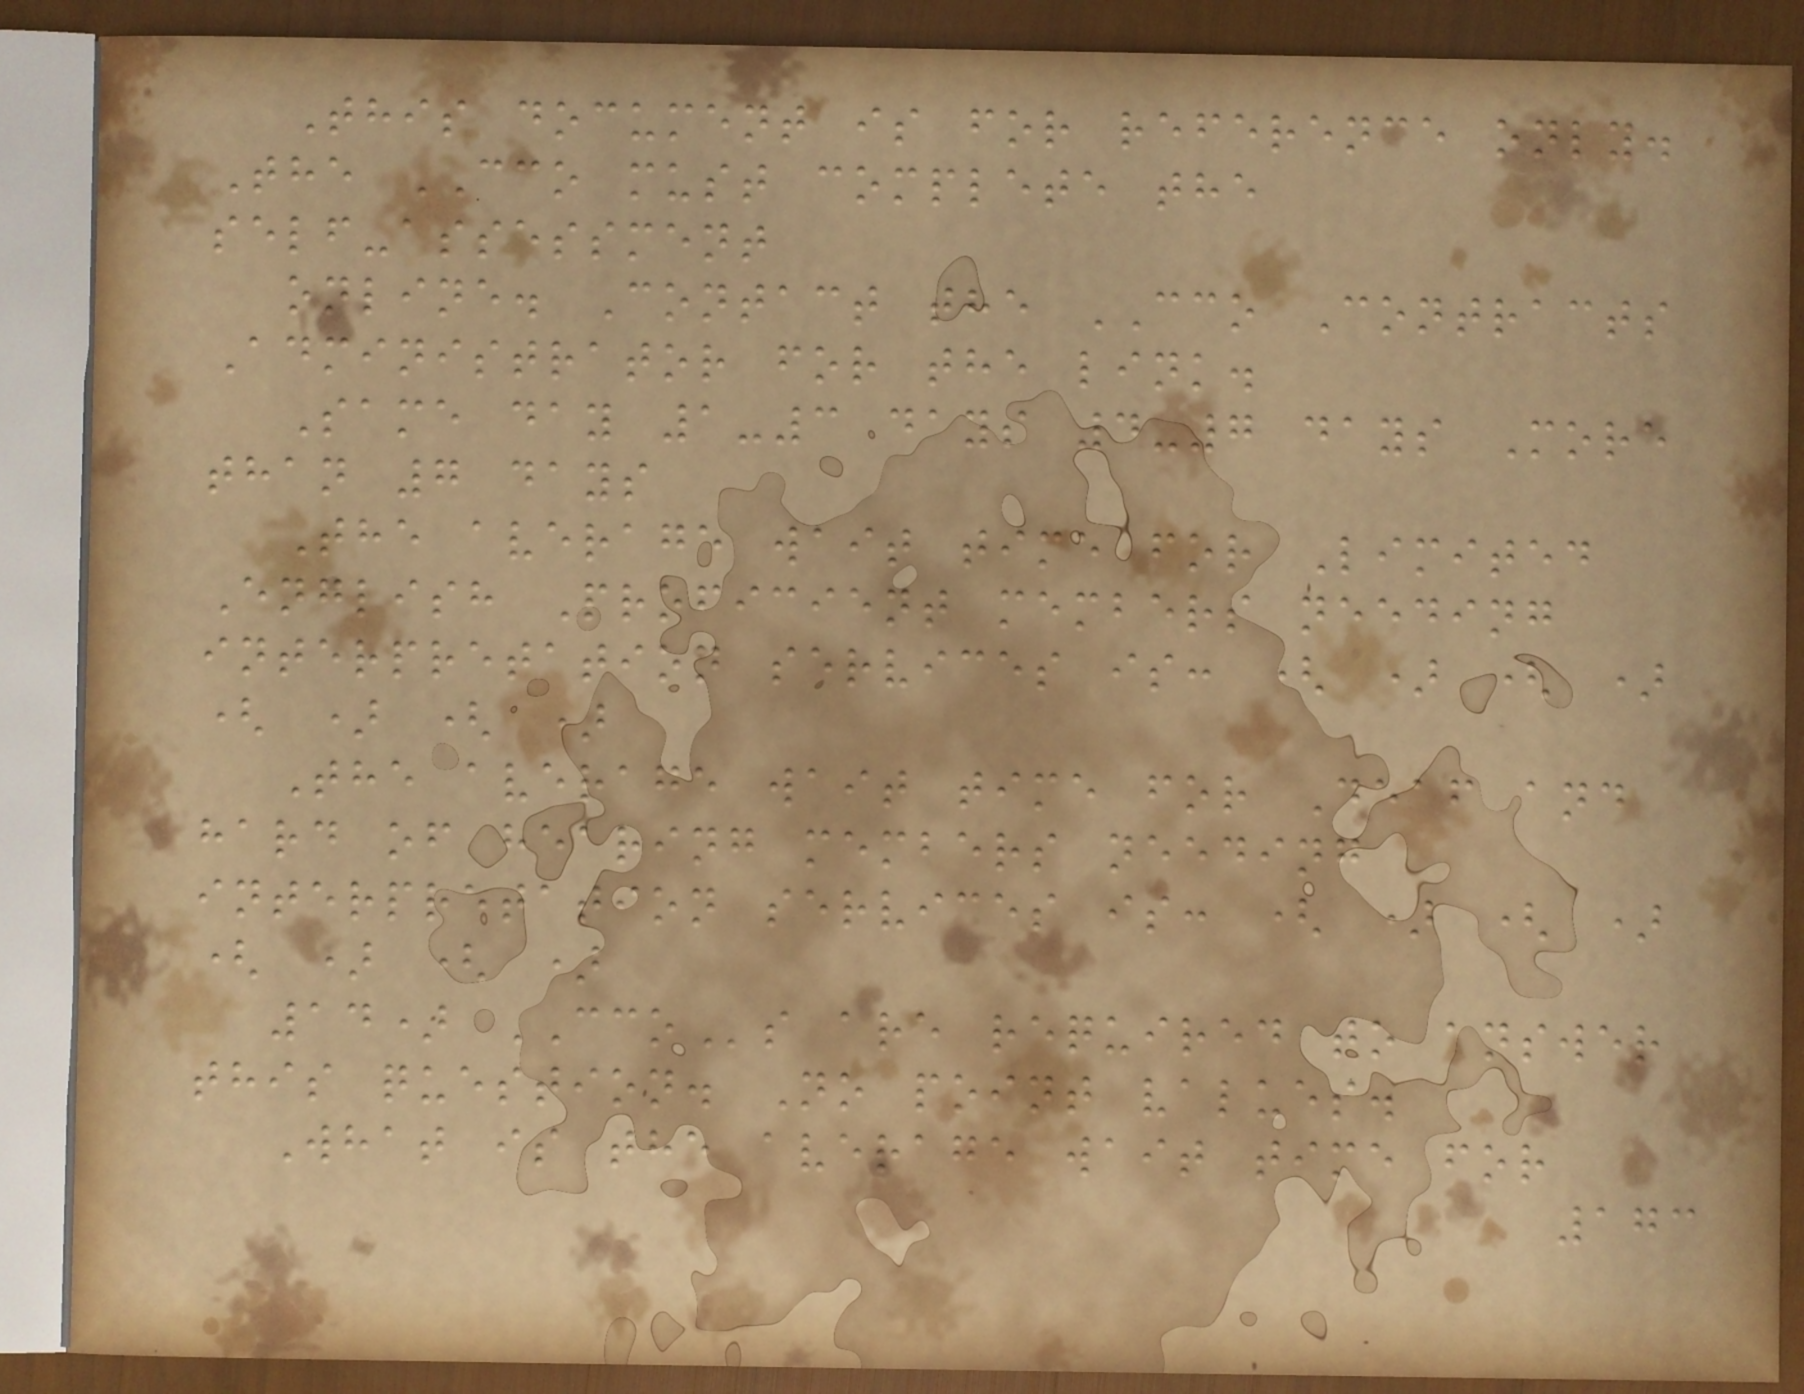This document is for reference only.
The CCO must complete the
self-assessment
online. Contact the CCO Contracts
Administrator for the link.
Same day 1-3 days 4-7 days More
than 7 days
The average wait time for Limited
English Proficient members needing
interpretation services is: ( ) ( )
( ) ( )
The average wait time for Deaf and
hard of hearing members needing
interpretation services is: ( ) ( )
( ) ( )
14) CCOs are required to answer
this question. No point values.
What is the average wait time for
173
